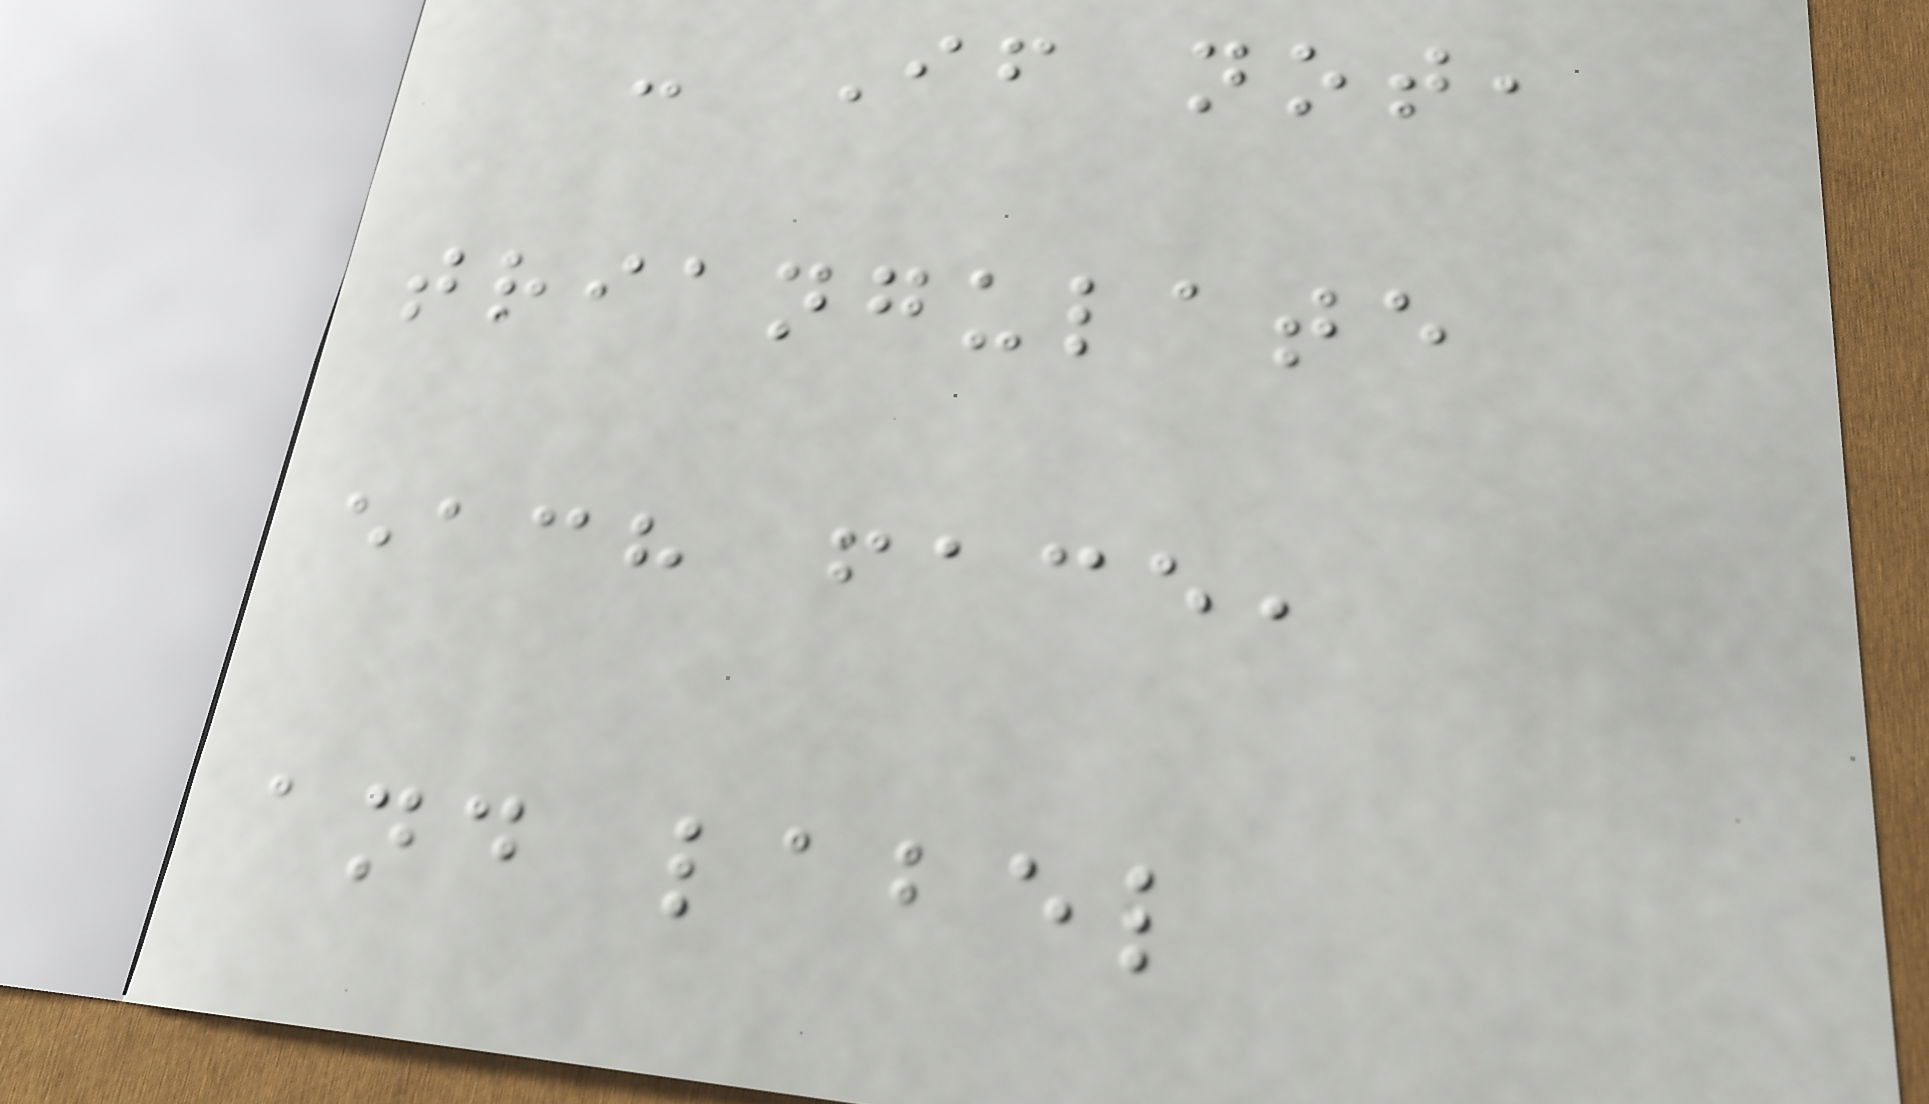- If not,
triangulate
each face,
and label
